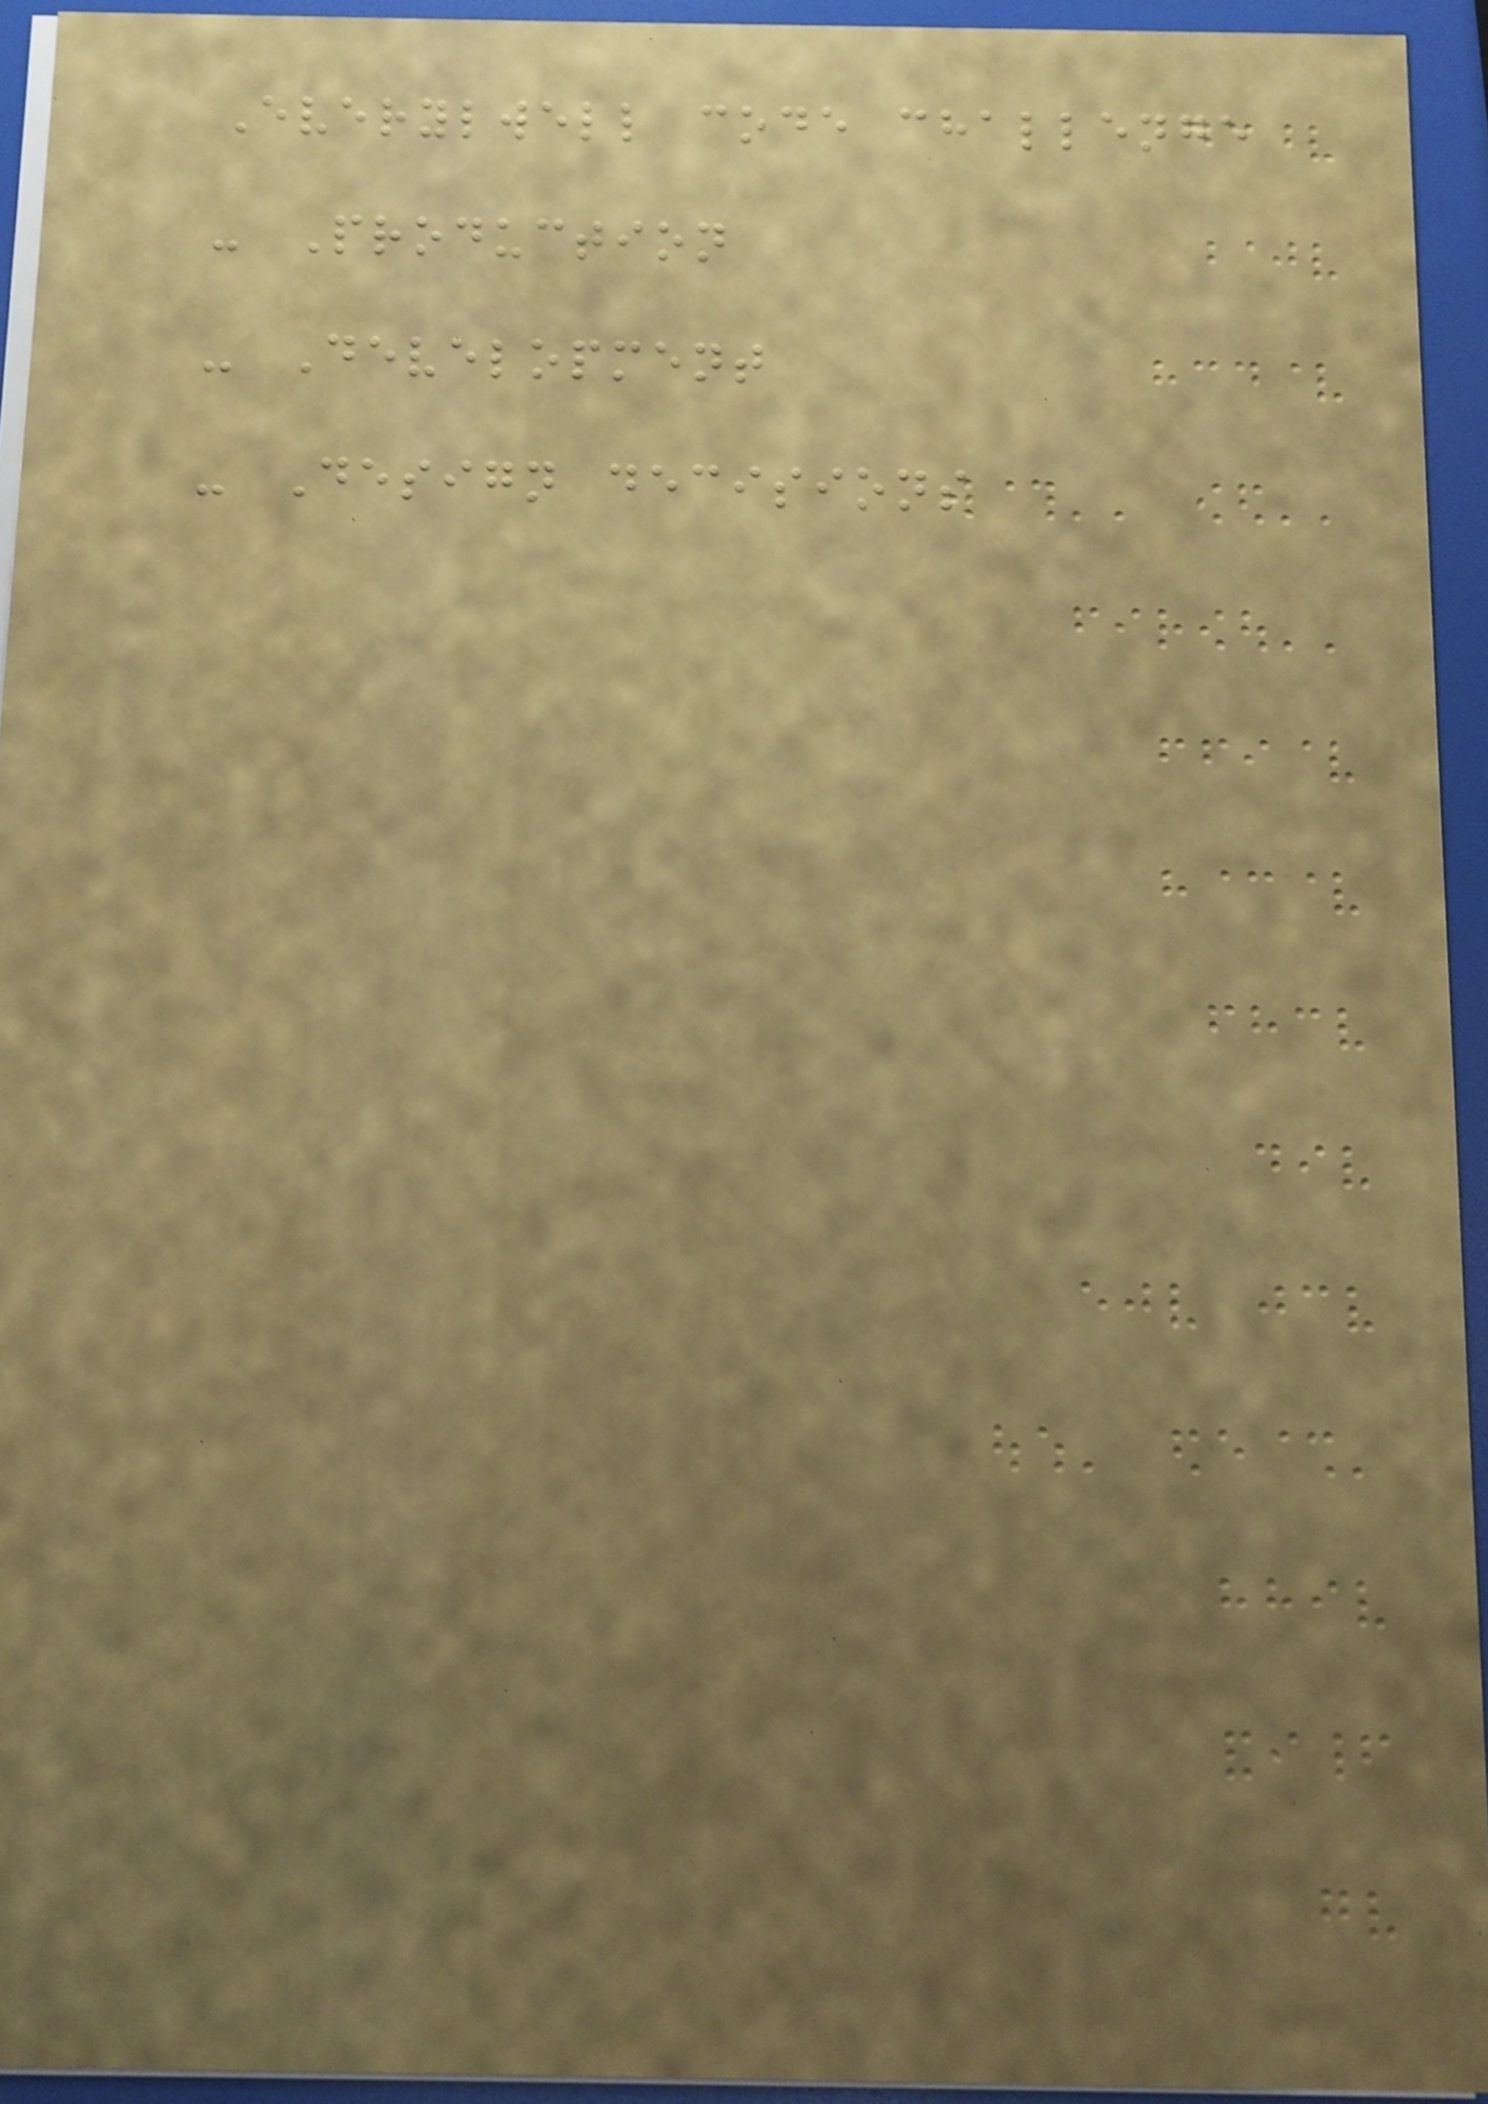Everylwell code challenge
- Production
- Development
- Design decisions
